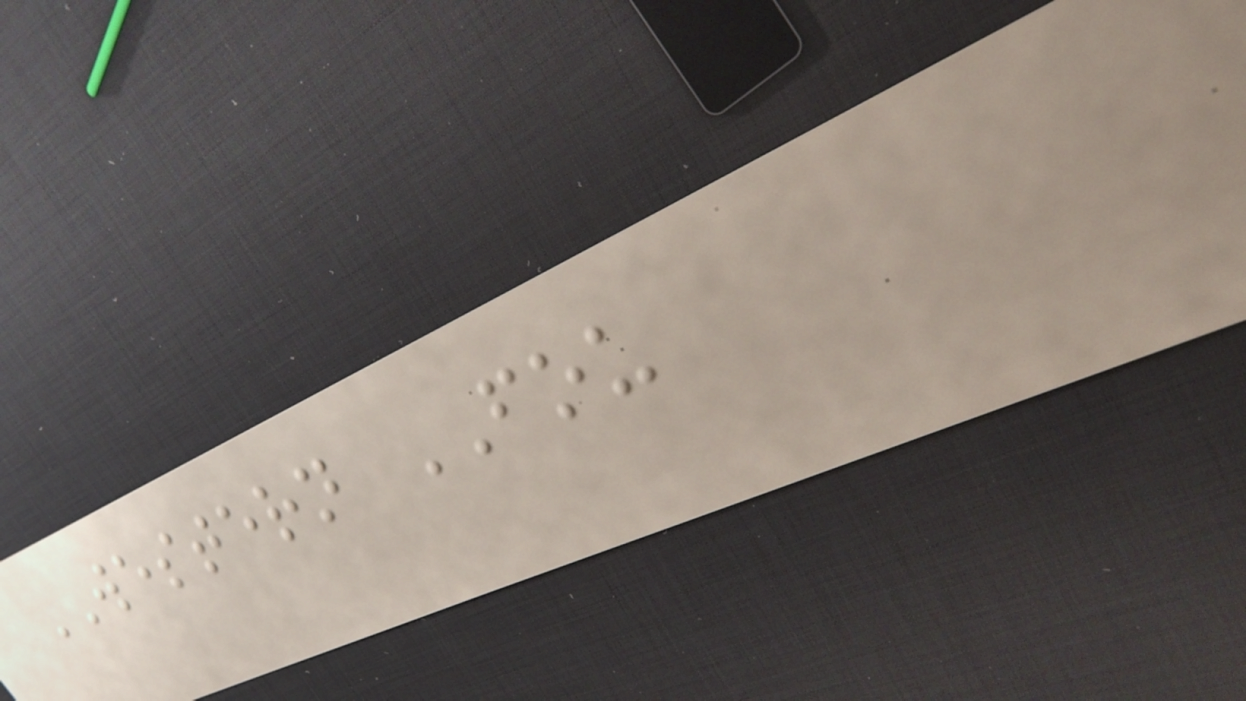WESTERN FOU
